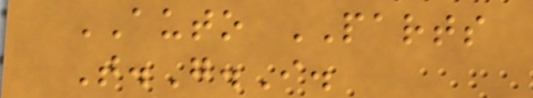AUTO PARTS
T.G.I.
